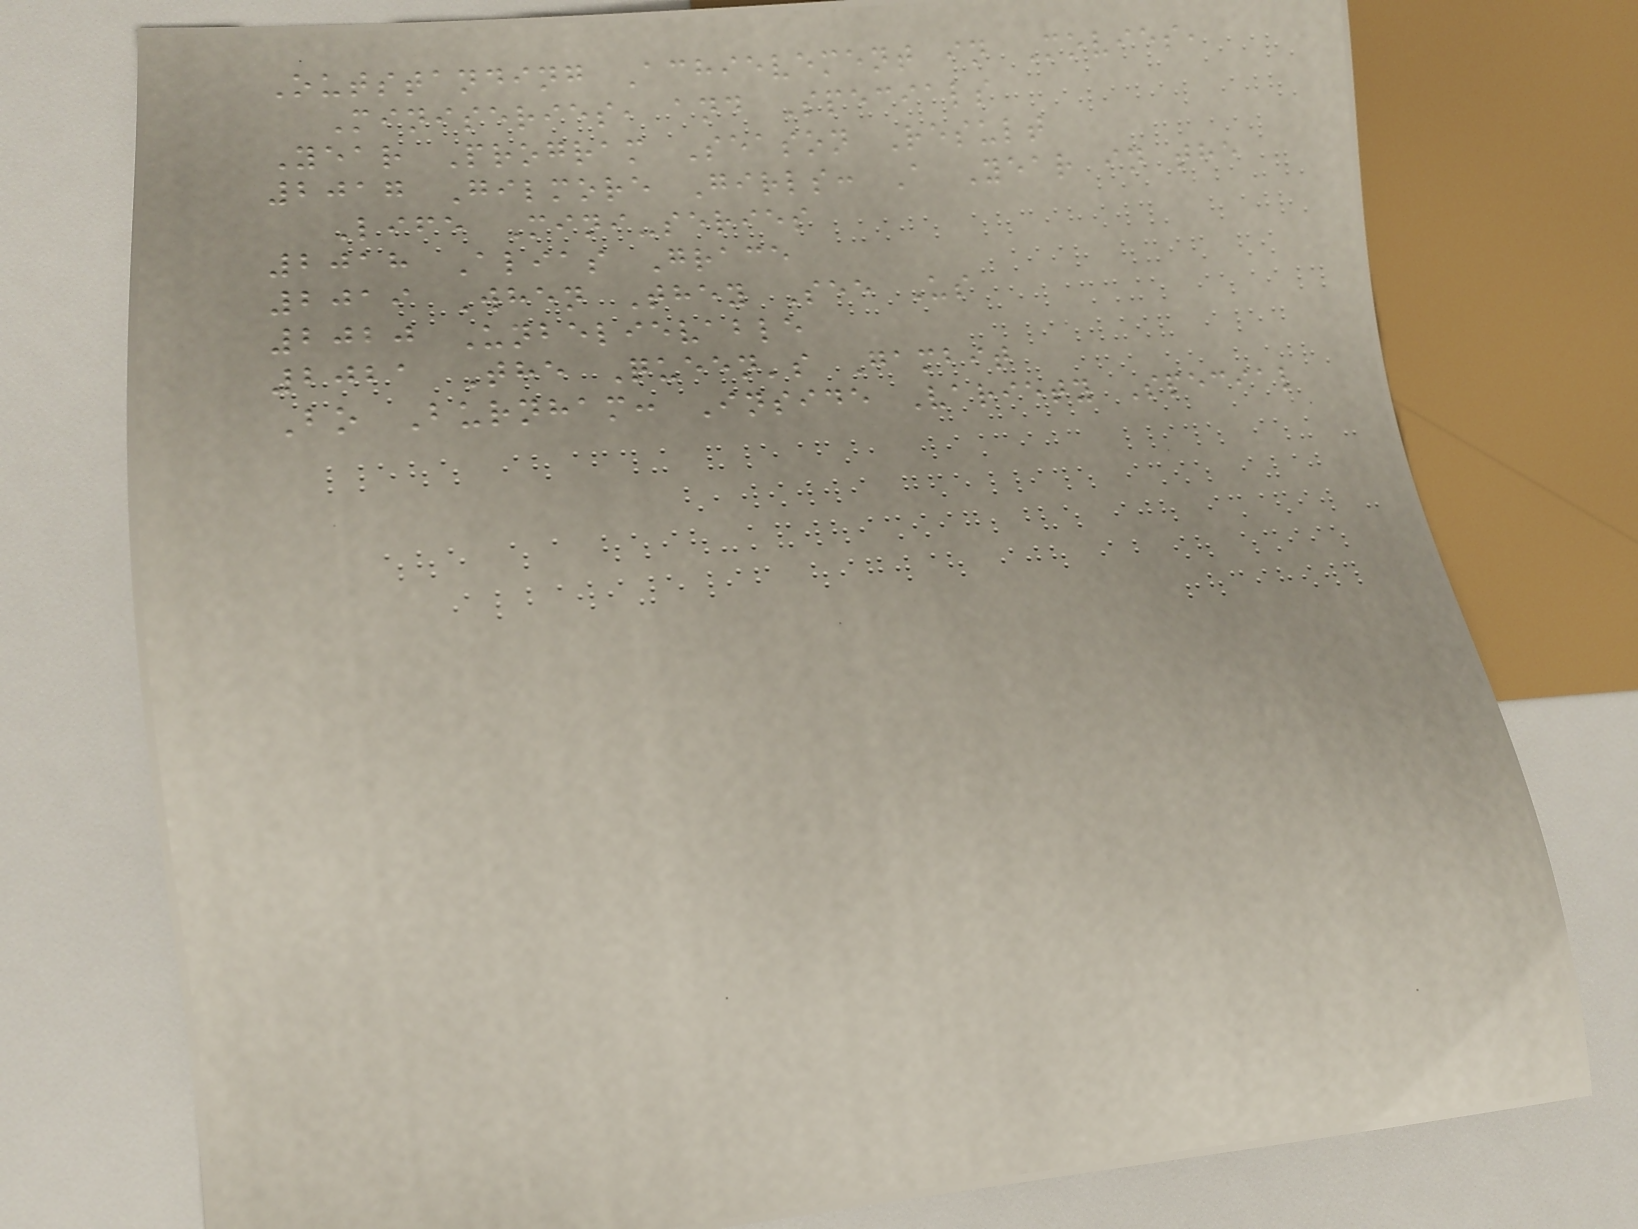Outstanding Achievement in Movies,
Miniseries, and Specials
Year Program Season Result
2017 Gilmore Girls: A Year in the
Life Mini-series
2018 Alias Grace
2019 When They See Us
2020 Unbelievable
2021 The Queen's Gambit
Bo Burnham: Inside Variety Special
